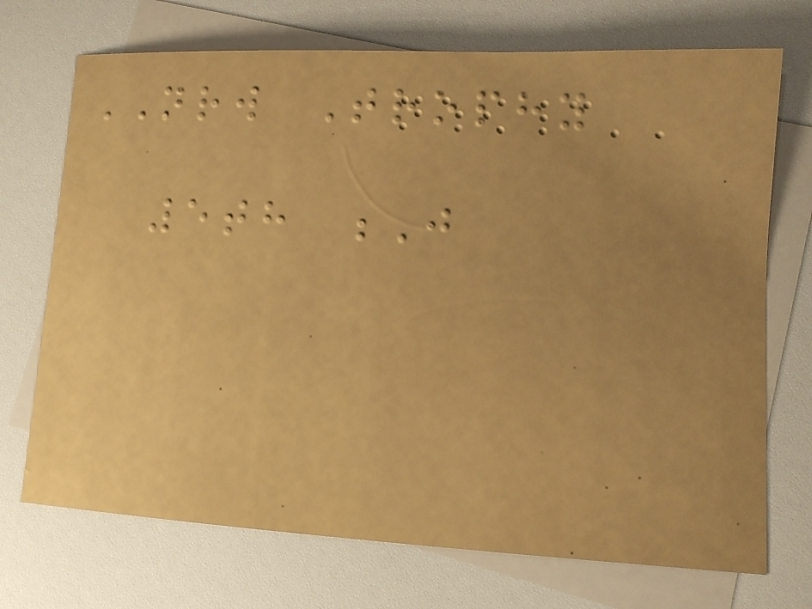NRW Trophy
5th J
